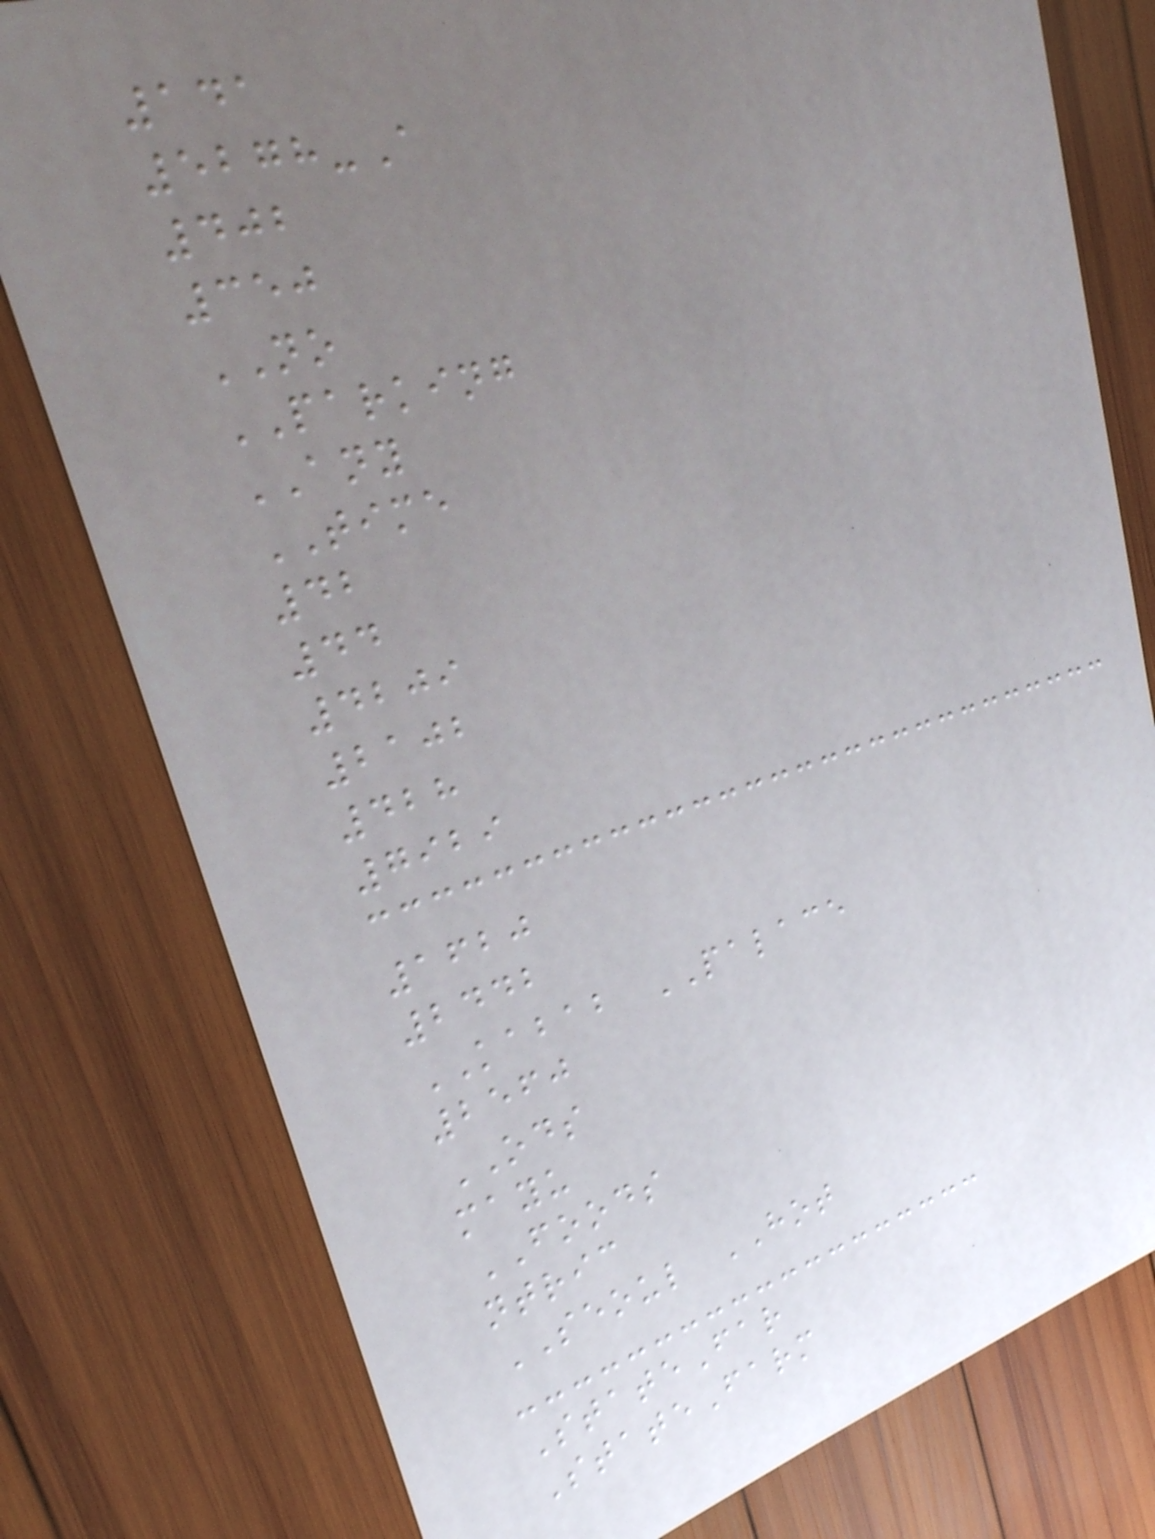141
5278-A
402
350
NO
PARKING
ANY
TIME
42
44
4209
2102
428
7929
1620
2442
KABAB PALACE
2560
ODS
mayu
FOODS
ntric
SEOUL HOT
StateFar
StateFarm
